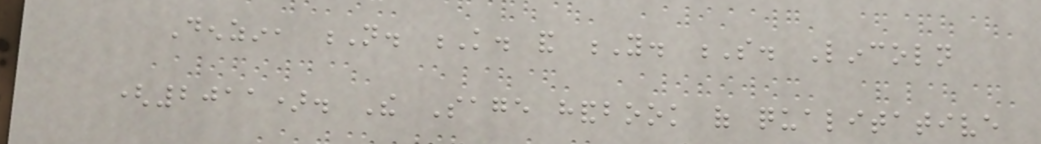Denzin, N. K. and Y. S. Lincoln
(2011). The Sage handbook of qualitative
